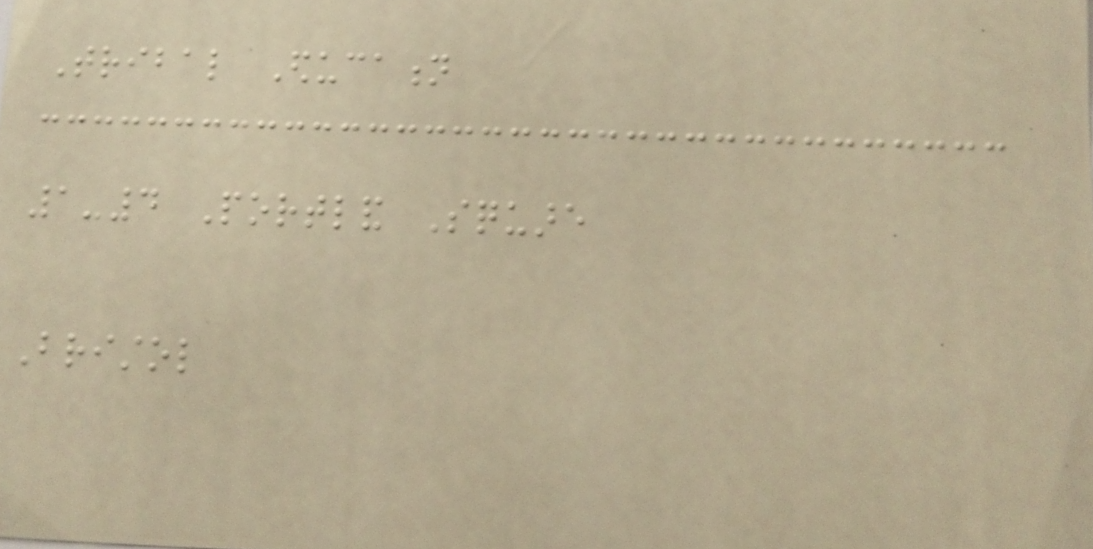Tribal Education
1-4 Portland Square
Bristol
